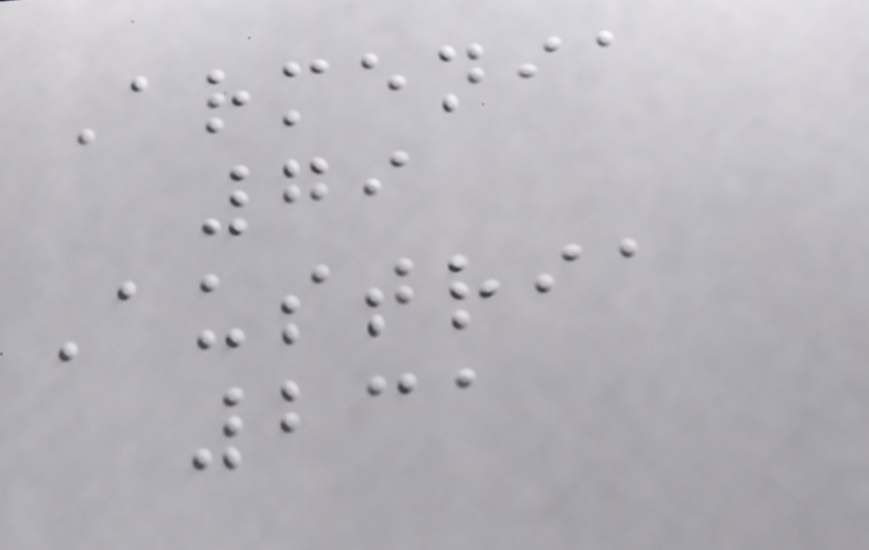Armenia
79
Austria
231
